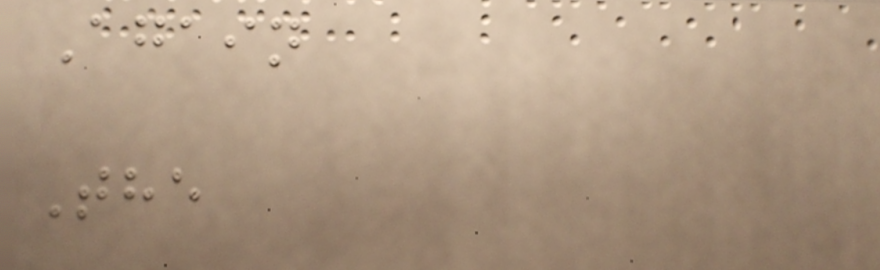Again
The
